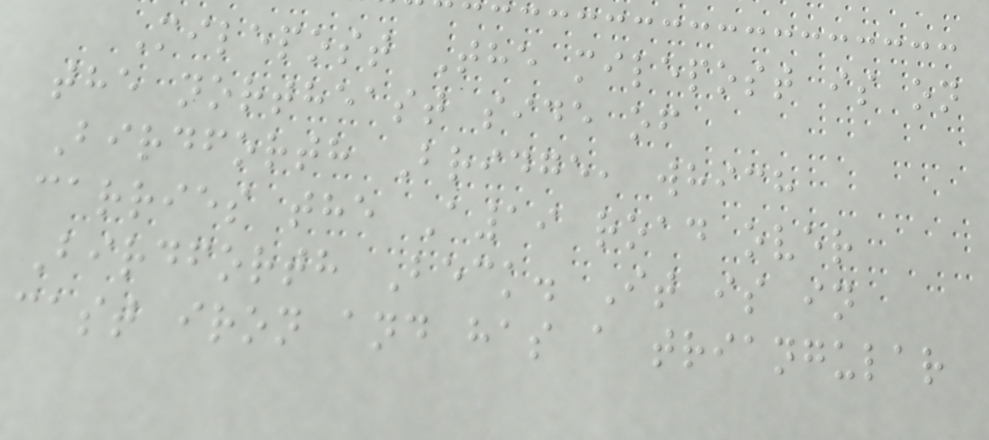Milepost The milepost is on
the northeast side of
Birdforth Bridge, which
carries the A19 road over
Birdforth Beck. It is in
cast iron and has a triangular
